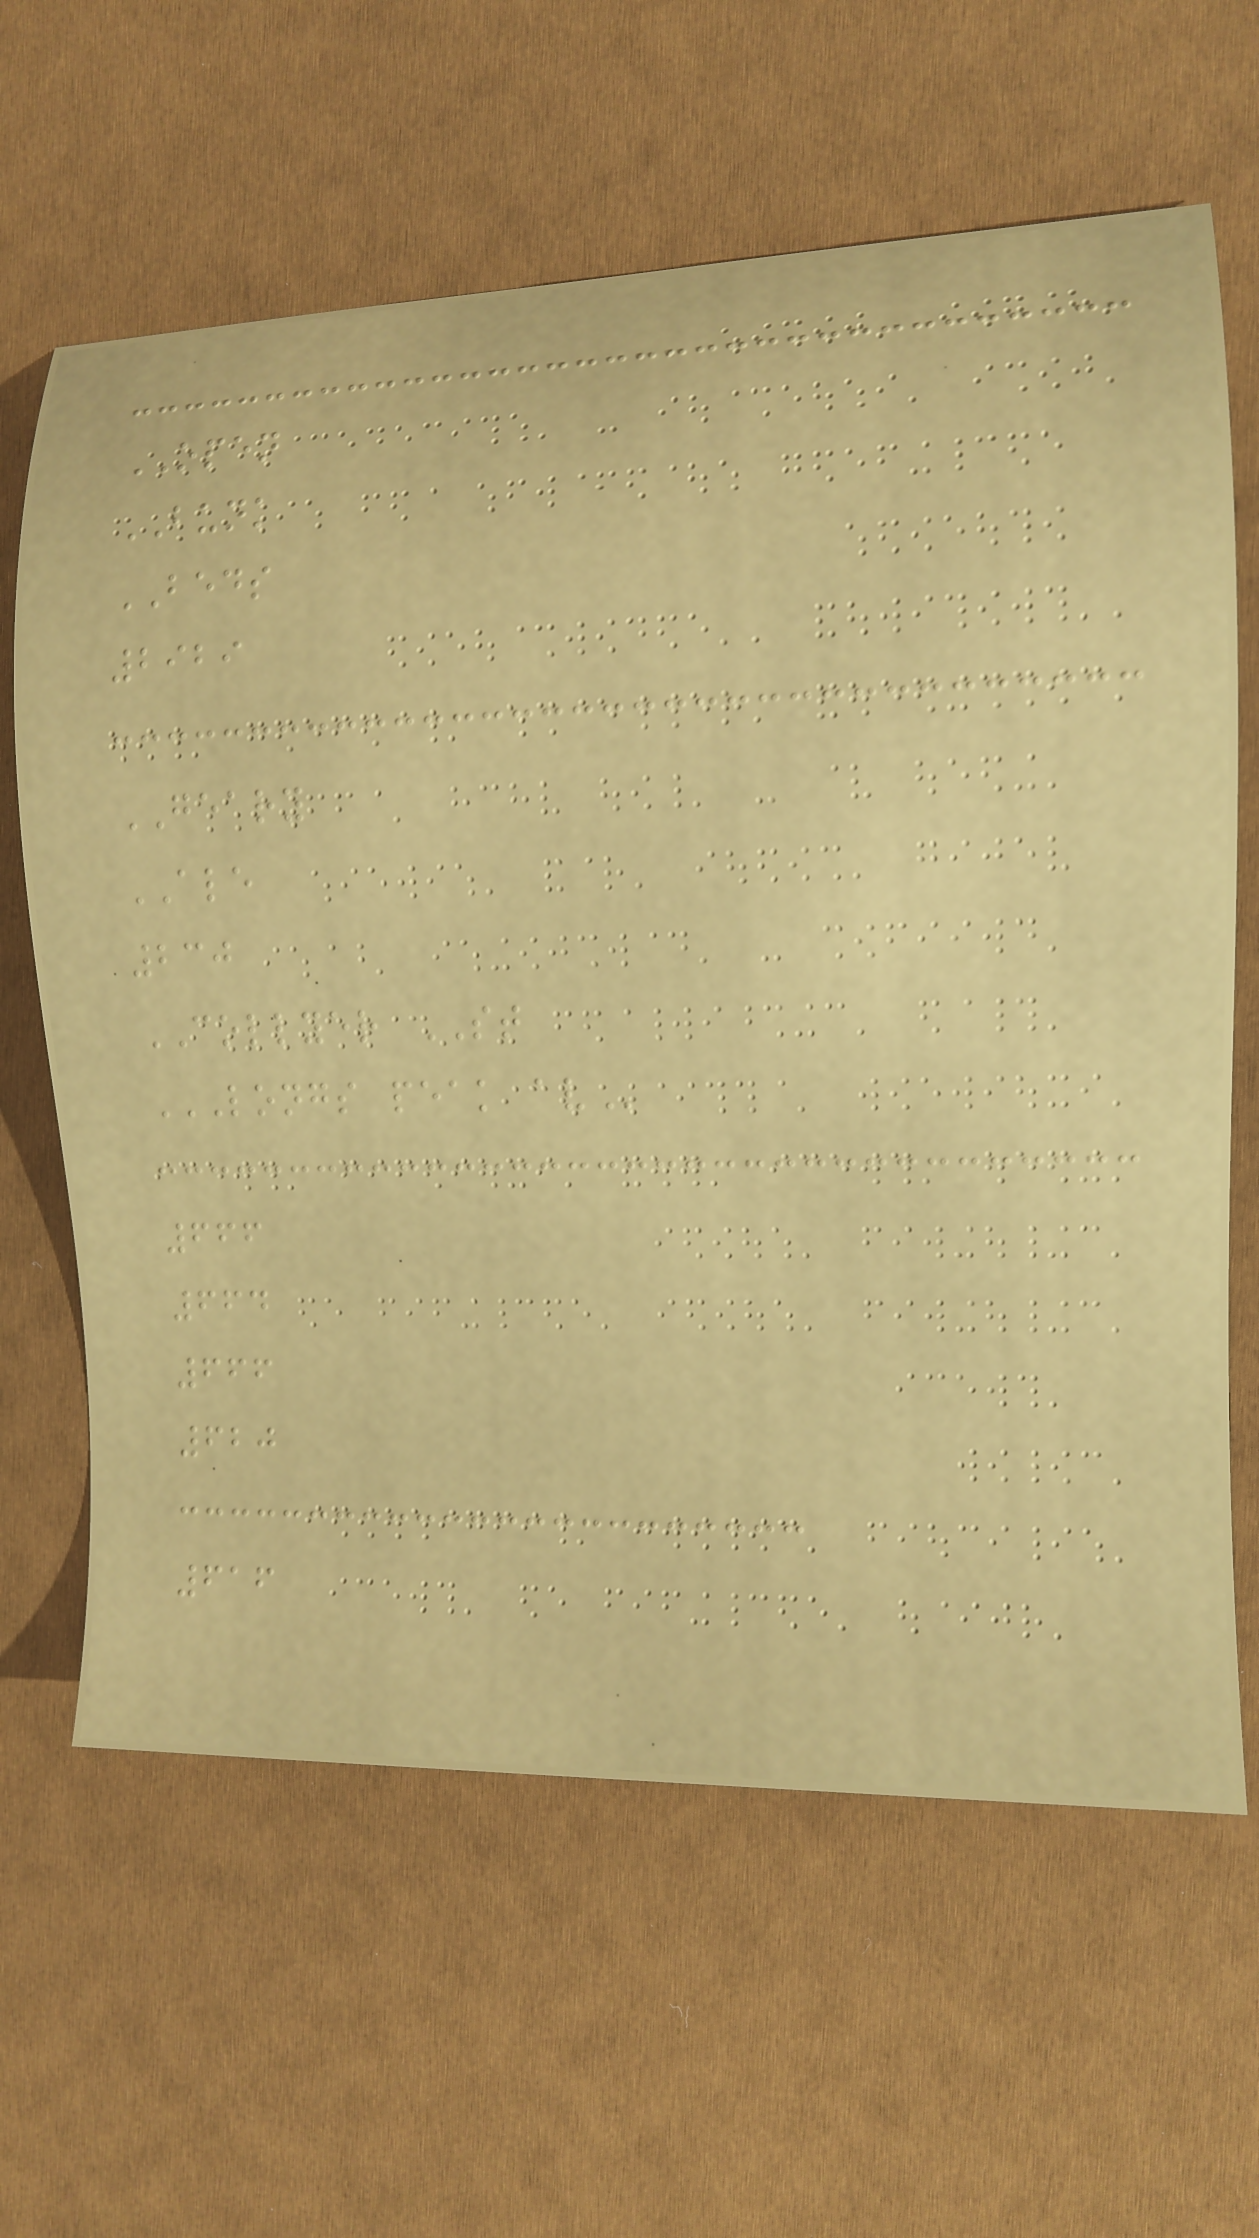OPEN
BUNK
BEDS
2929
GEARY
ALE
230
COLLYER ST
LONGS PEAK AV
666
664
666
620
616
